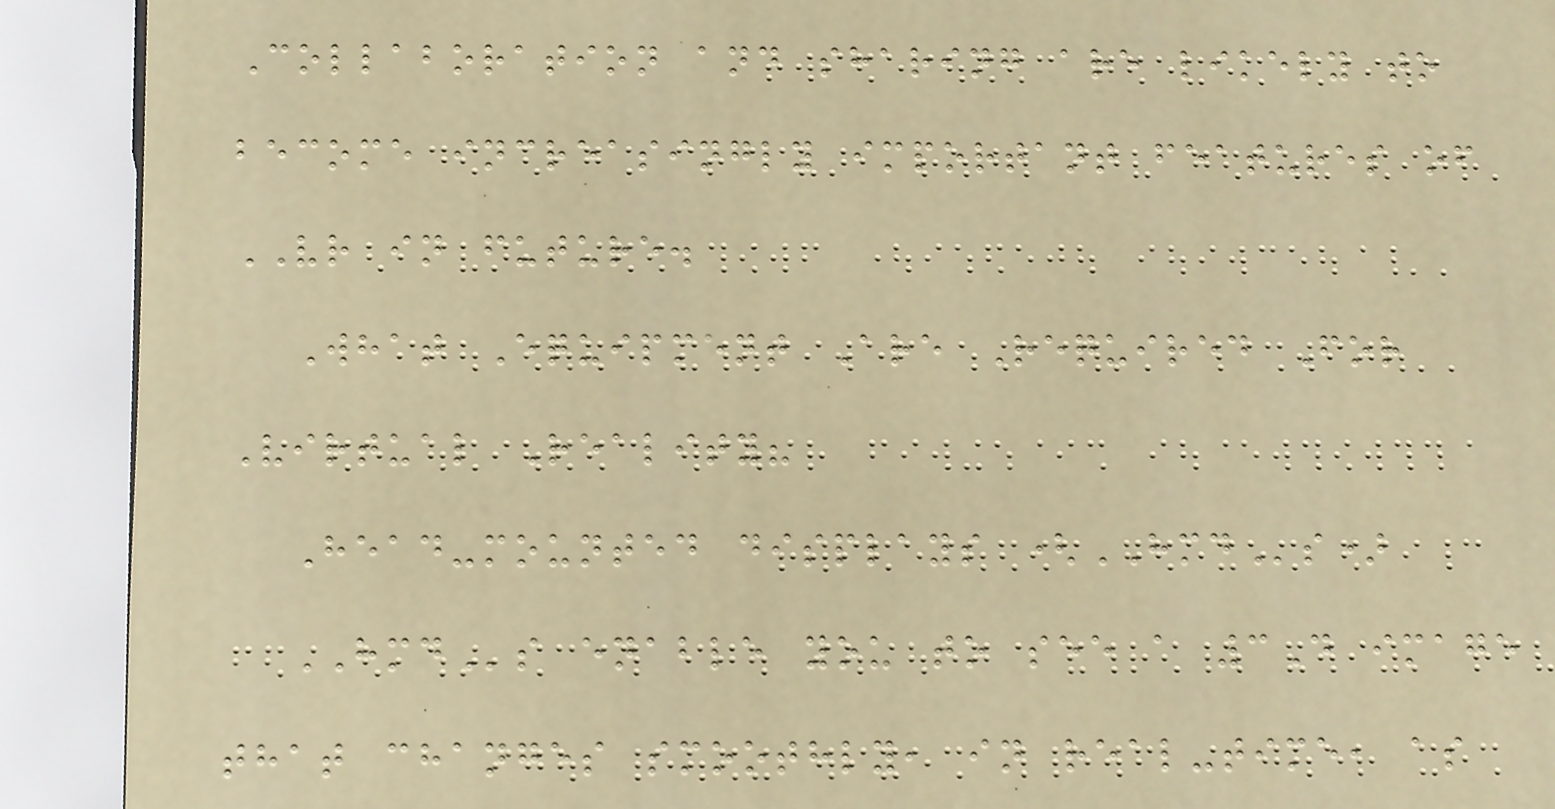Collaboration and sharing are likely to
become increasingly important features of
VR in future.
What Equipment Are Required For
Virtual Reality?
Head-mounted displays (HMDs)
HMDs enable you to see a 3D image
that changes smoothly, in real-time, as
